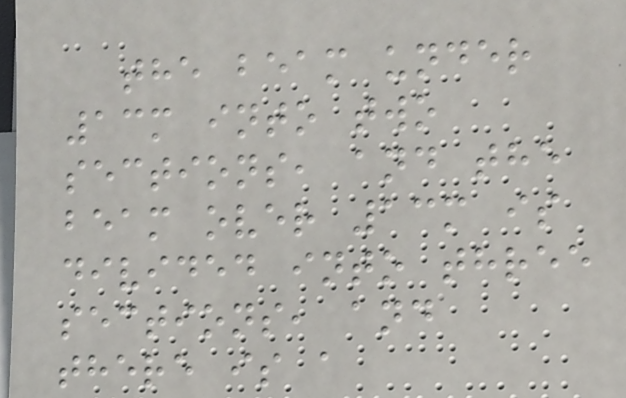the beam under
13m into two
sections, and the
beam over 13m is
divided into three
sections, and
there is a
